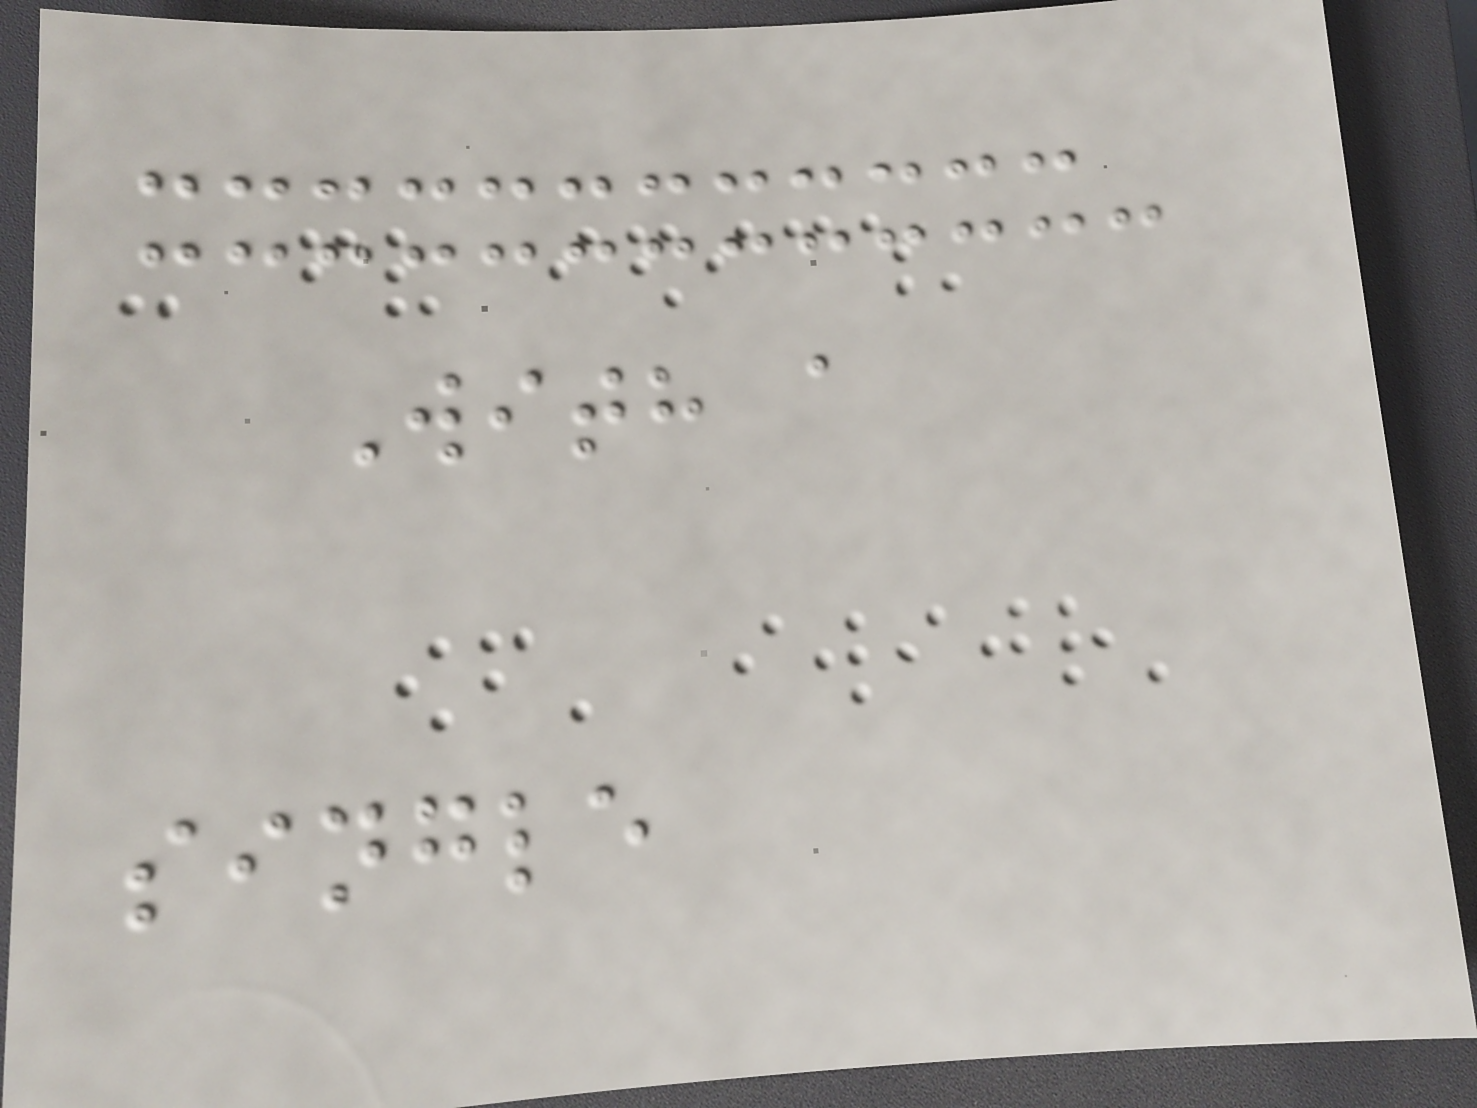With a
single
